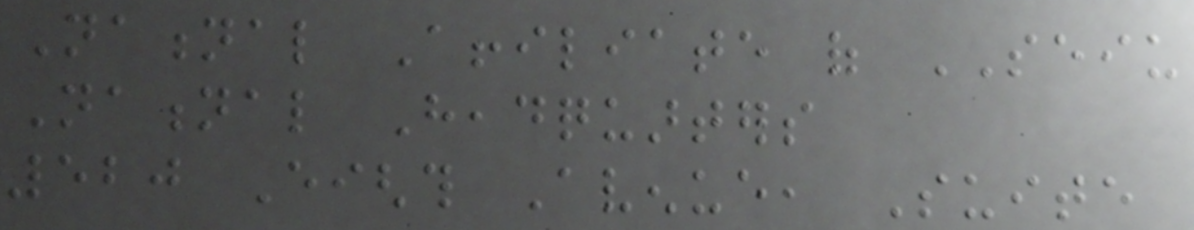National Affiliate of SEIU
National Headquarters
520 Eighth Avenue, Suite
